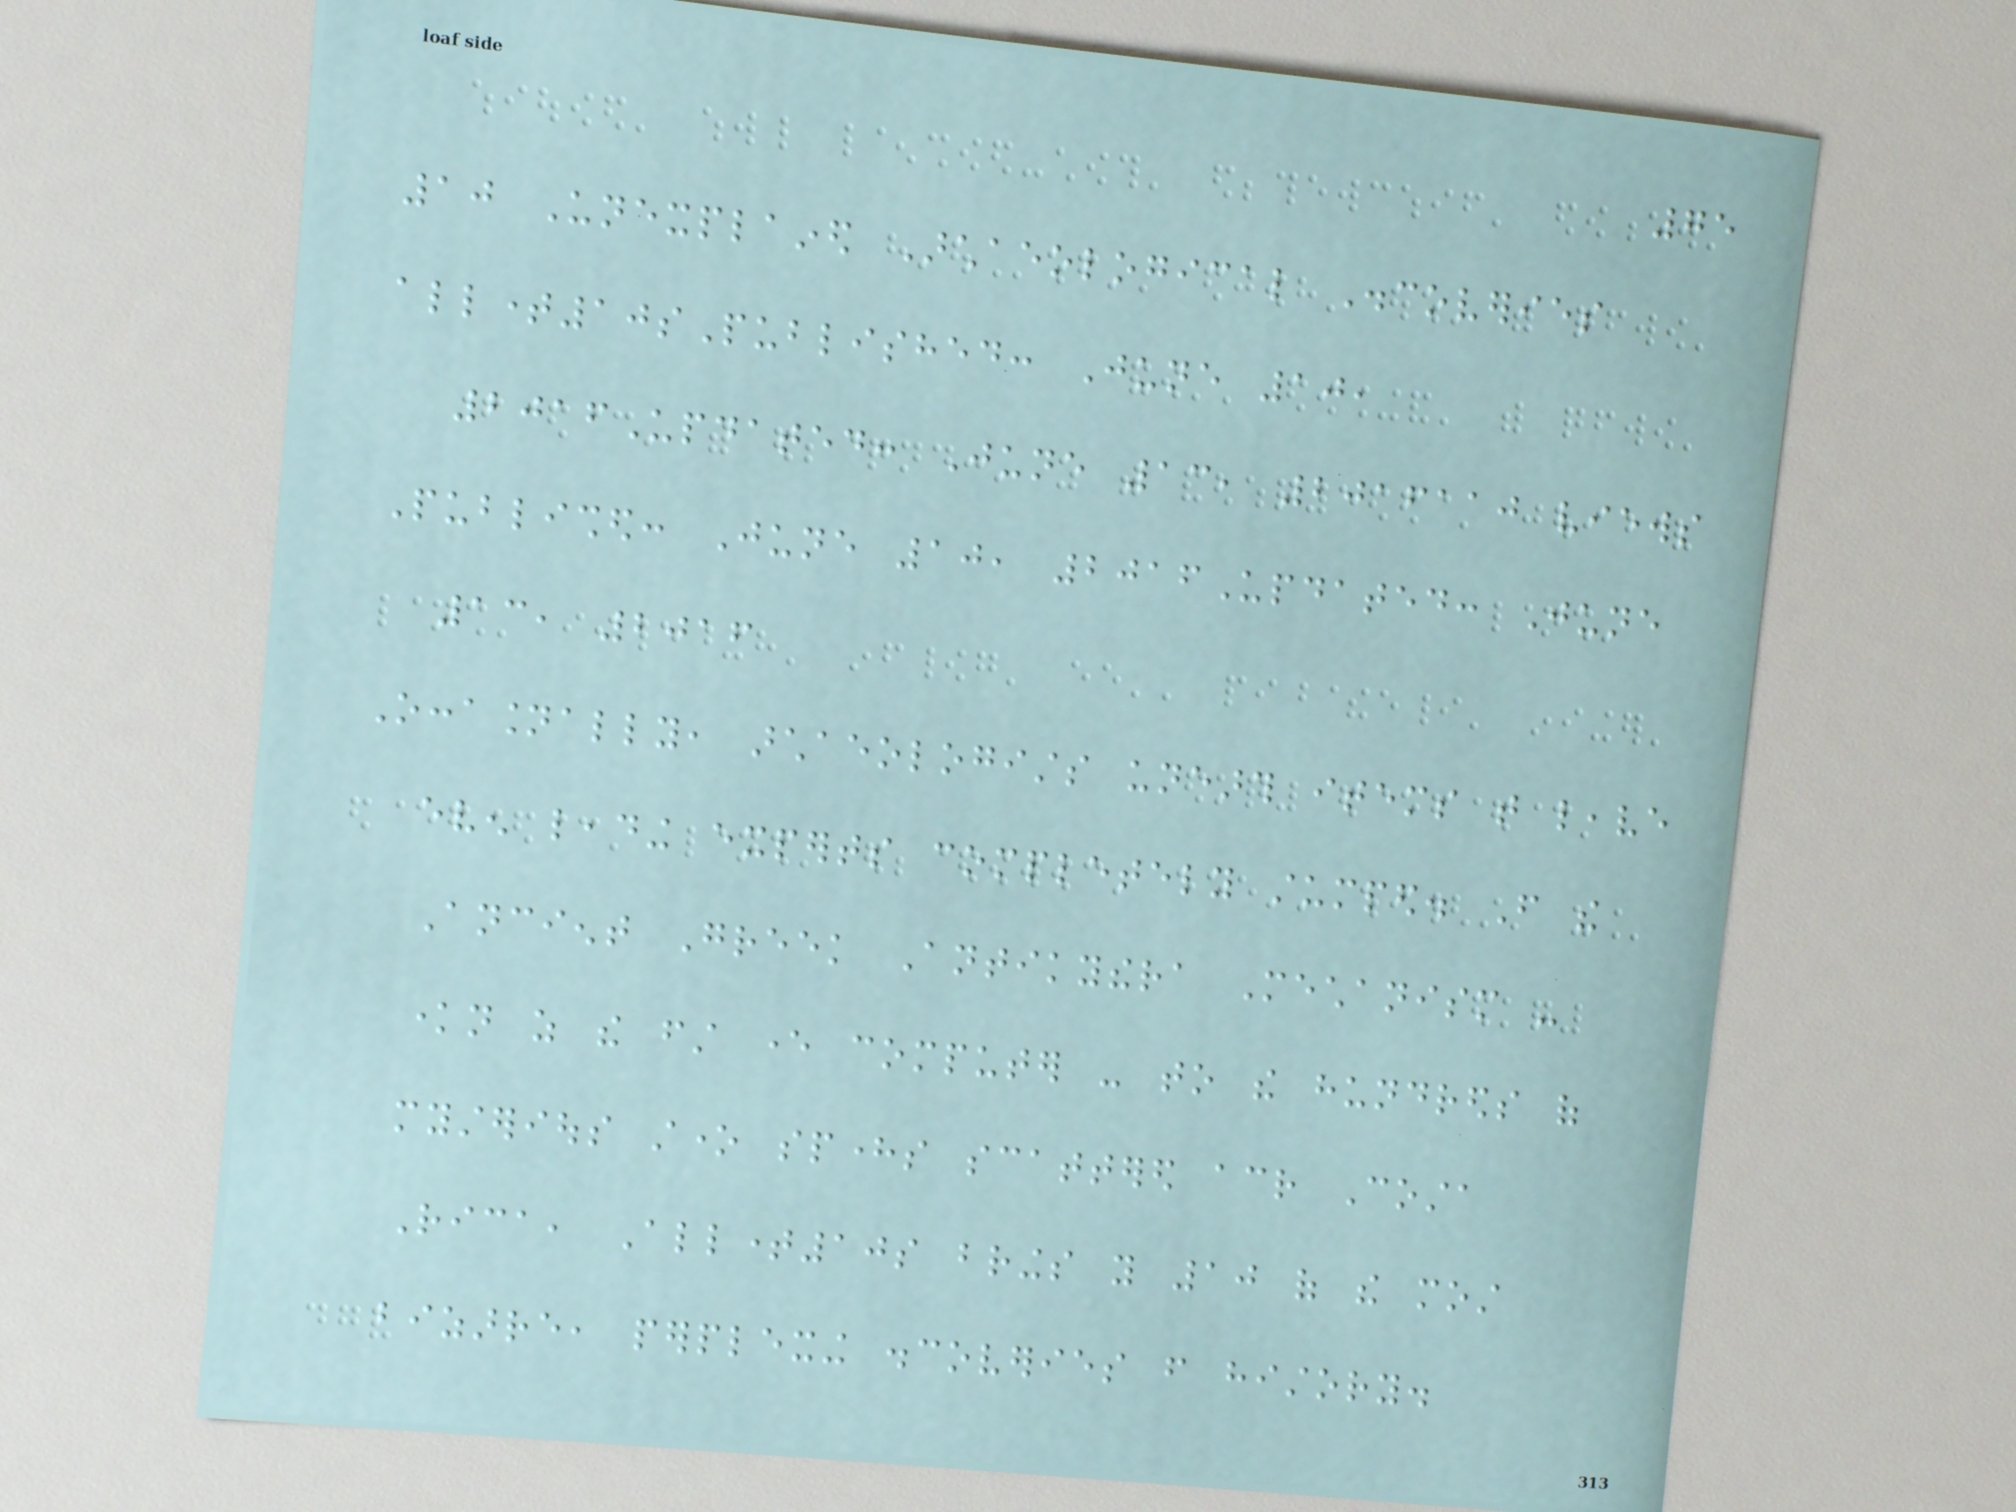75
10 Unexplained Archaeological Discoveries
alltime10sPublished: June 10,
2016Updated: June 13, 2016110 views
Published: June 10, 2016Updated: June
13, 2016
Occasionally, archaeologists unearth items that leave
even leading experts completely stumped. From the
Ancient Greek Antikythera Mechanism -
known as the first ever computer - to the hundreds of
mysterious stone spheres scattered across Costa
Rica, Alltime10s brings you 10 of the most
bizarre, perplexing discoveries from history.
